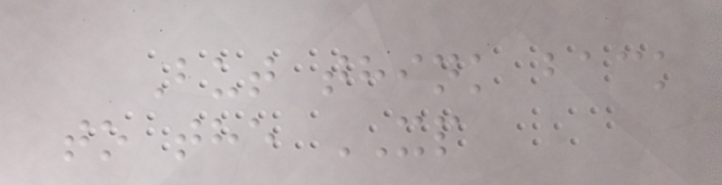But think back
to the XP
